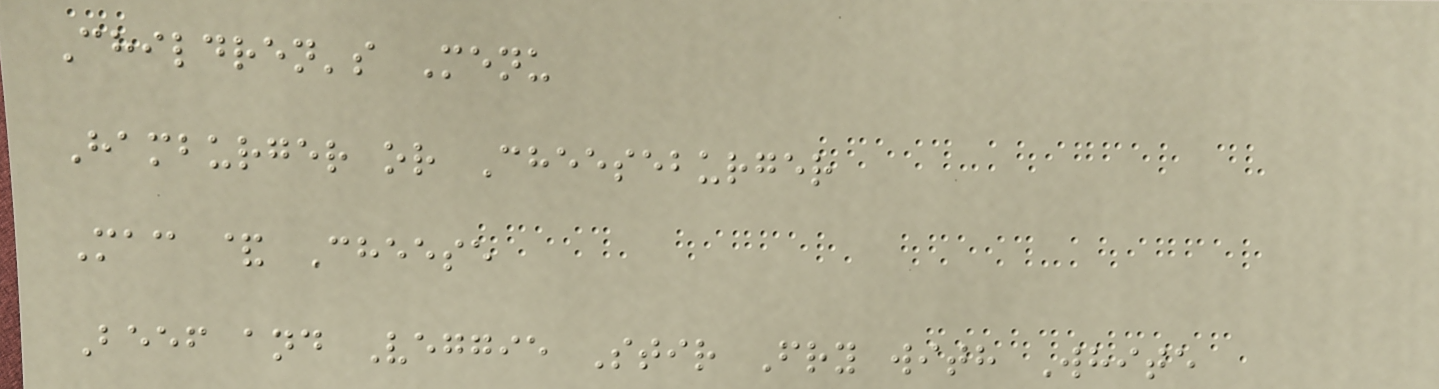Children's Menu
Hamburger or Cheeseburger
Mac & Cheese
Beef and Veggie Stir Fry with White
